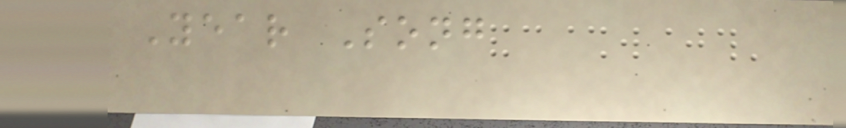Year Song
